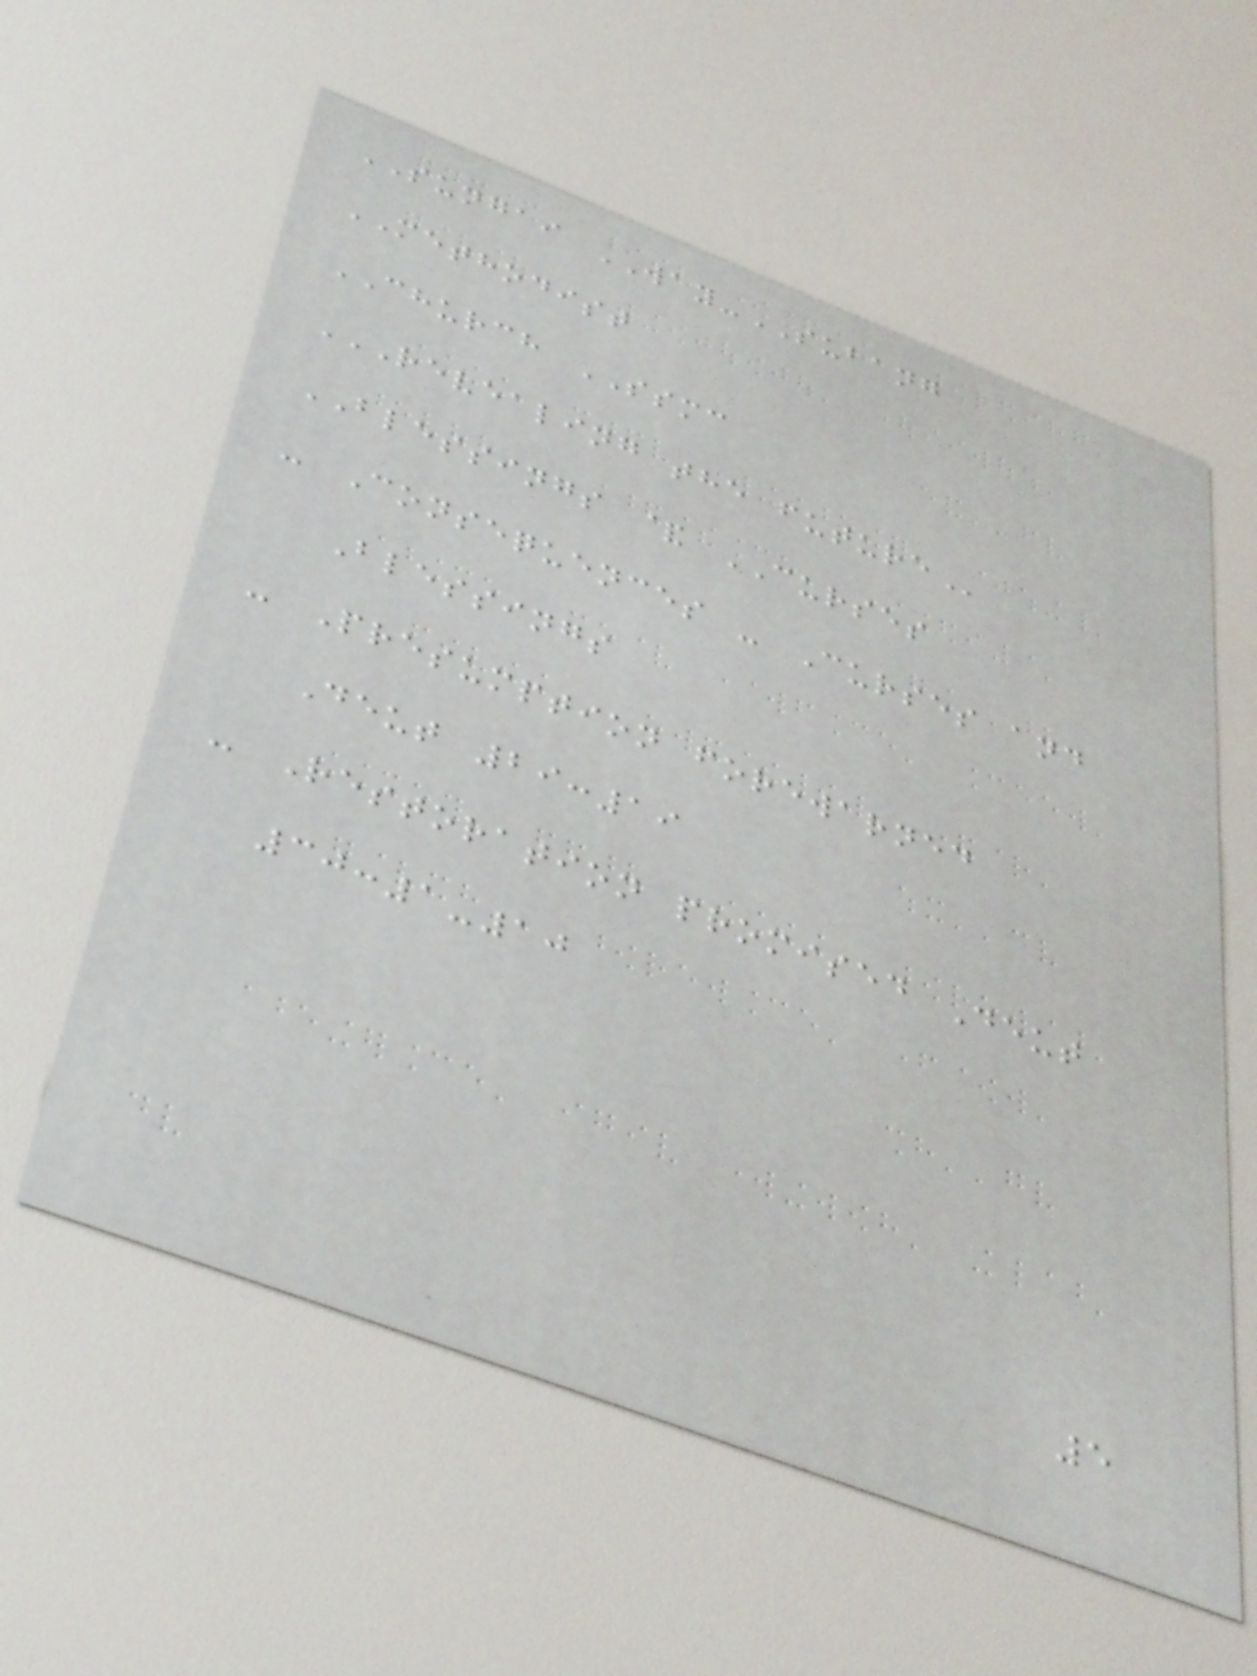SUNGAI WAY-SUBANG
METHODIST
CHURCH SSMC
REVEALING THE FUTURE
BLESSINGS & CURSES
- Consequences - Curses and
Blessings
- Presumption forewarned
Deut 29:19
- Restoration promised Deut
30:1-10
5
